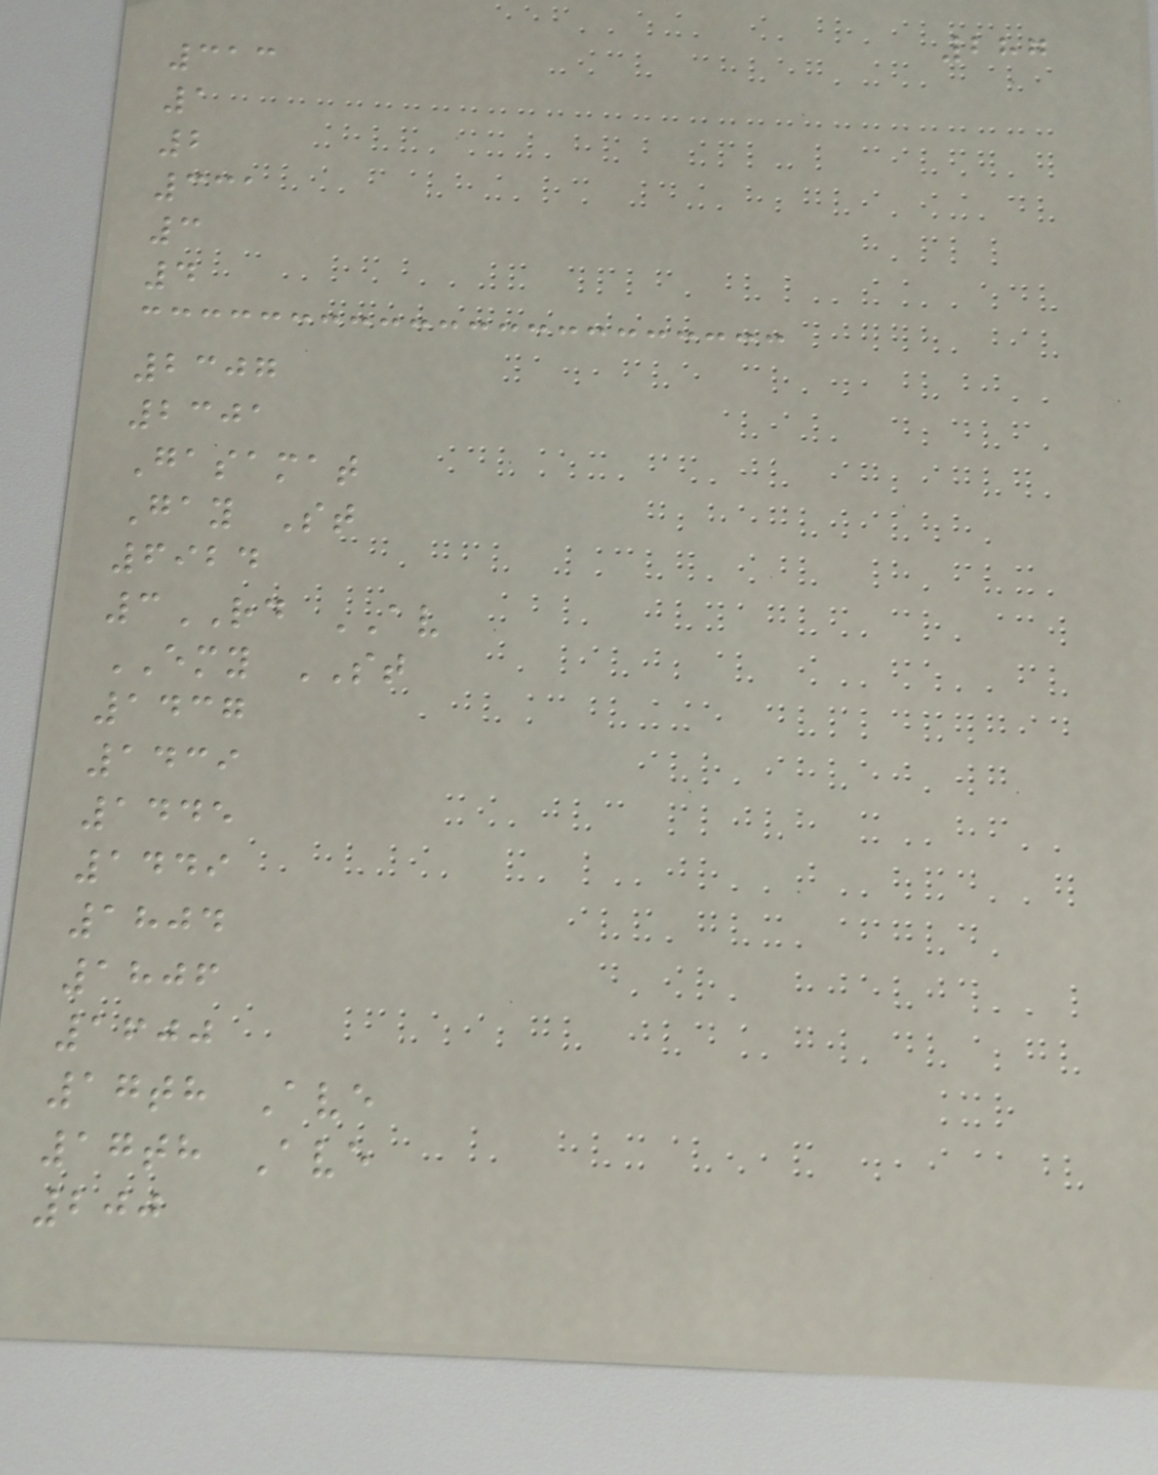287
313
1
2
331
3
4
2307
2301
Gasamat
Gay St
6924
3RD AV
EMY ST
1437
1439
1445
1449
1804
1806
1600
17th Ave
17th Ave
200
